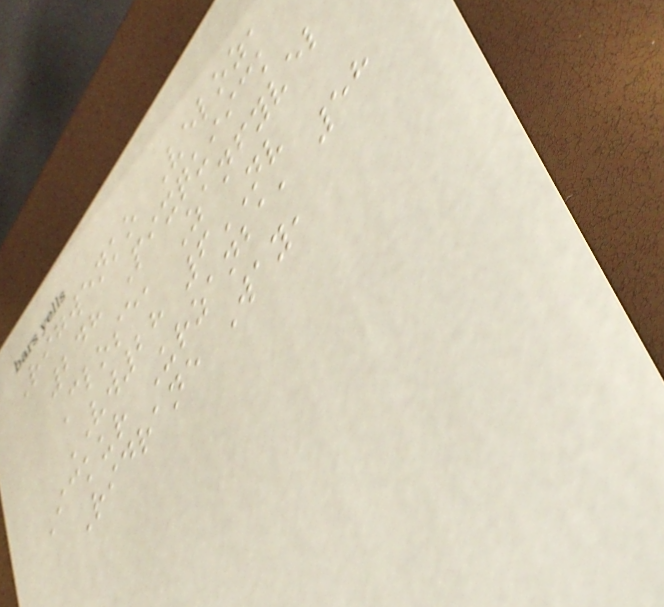Rigwenko Veloz,
248 Pixquiick
Close, Zanfyvel
VW28 6NV
Ickur Urzanba, 58
Ridrane Way,
